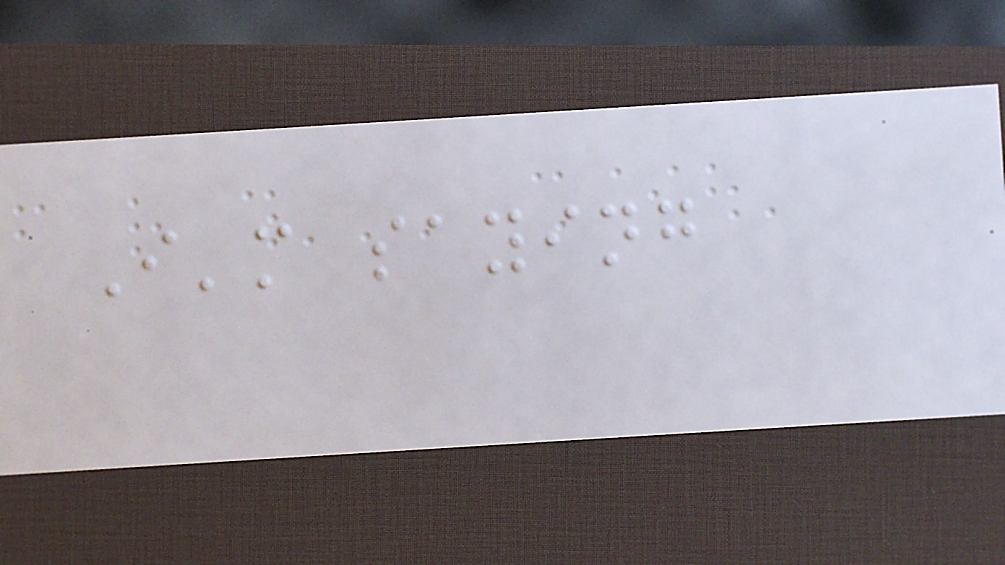I'm saying
